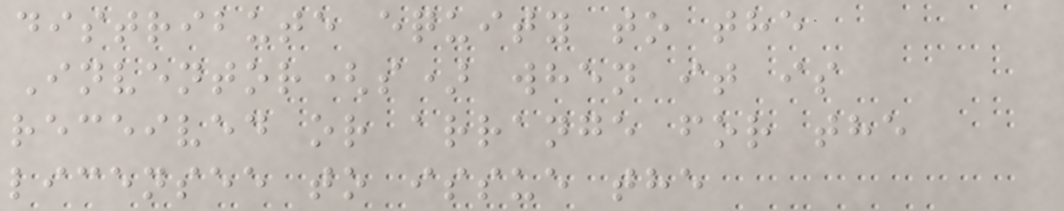distribute equity to the
Inventor(s) when it is
received or arrange for the
licensee to issue the
